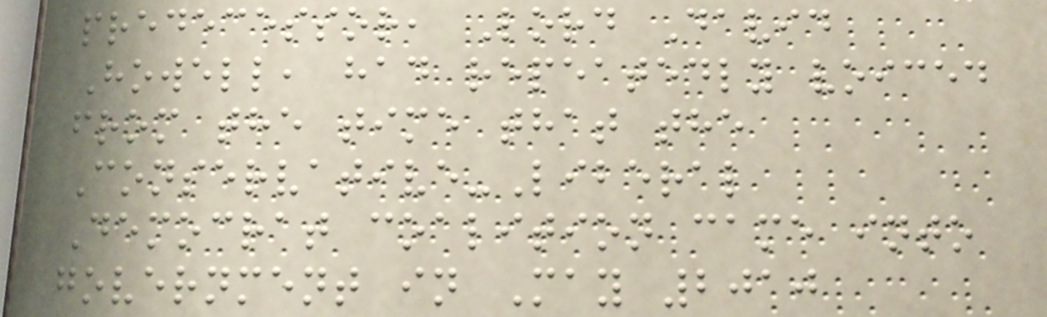predecessor, Lord David
Howell, had repeatedly voiced
from the time that the
Conservative-Liberal
Democrat coalition came into
government in May 2010
